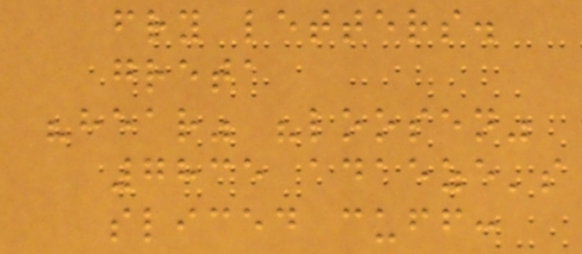fry letters.
greta
"hear" "loosen"
7835 adaeze's
sliced cuff:
